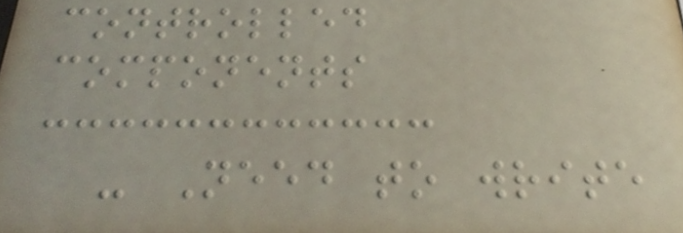controlled
components
- Need to write
